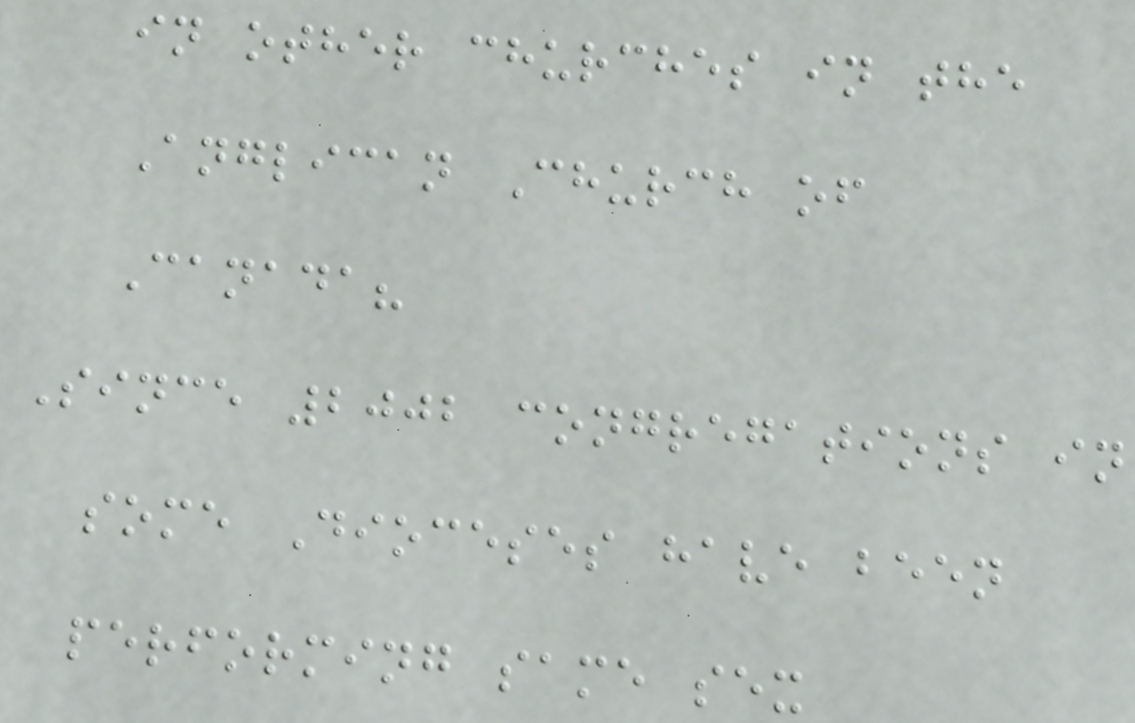in other churches in the
Anglican Church of
Canada?
Since 2002 congregations in
some Dioceses have been
performing same sex
